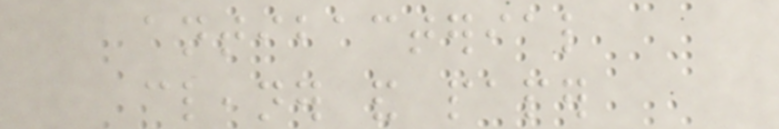antibacterial
cleaner and paper
